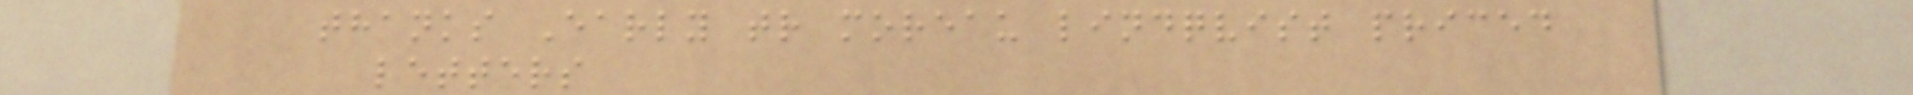thanks Early tr moreau lindqvist priced
letters
